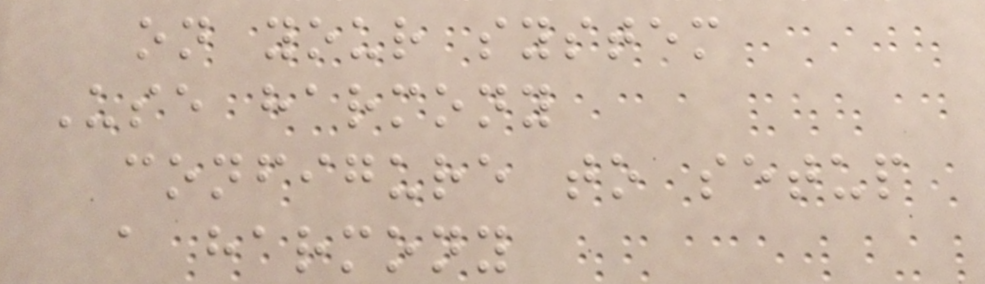on your system
Use harmony
configure to setup
a harmony
